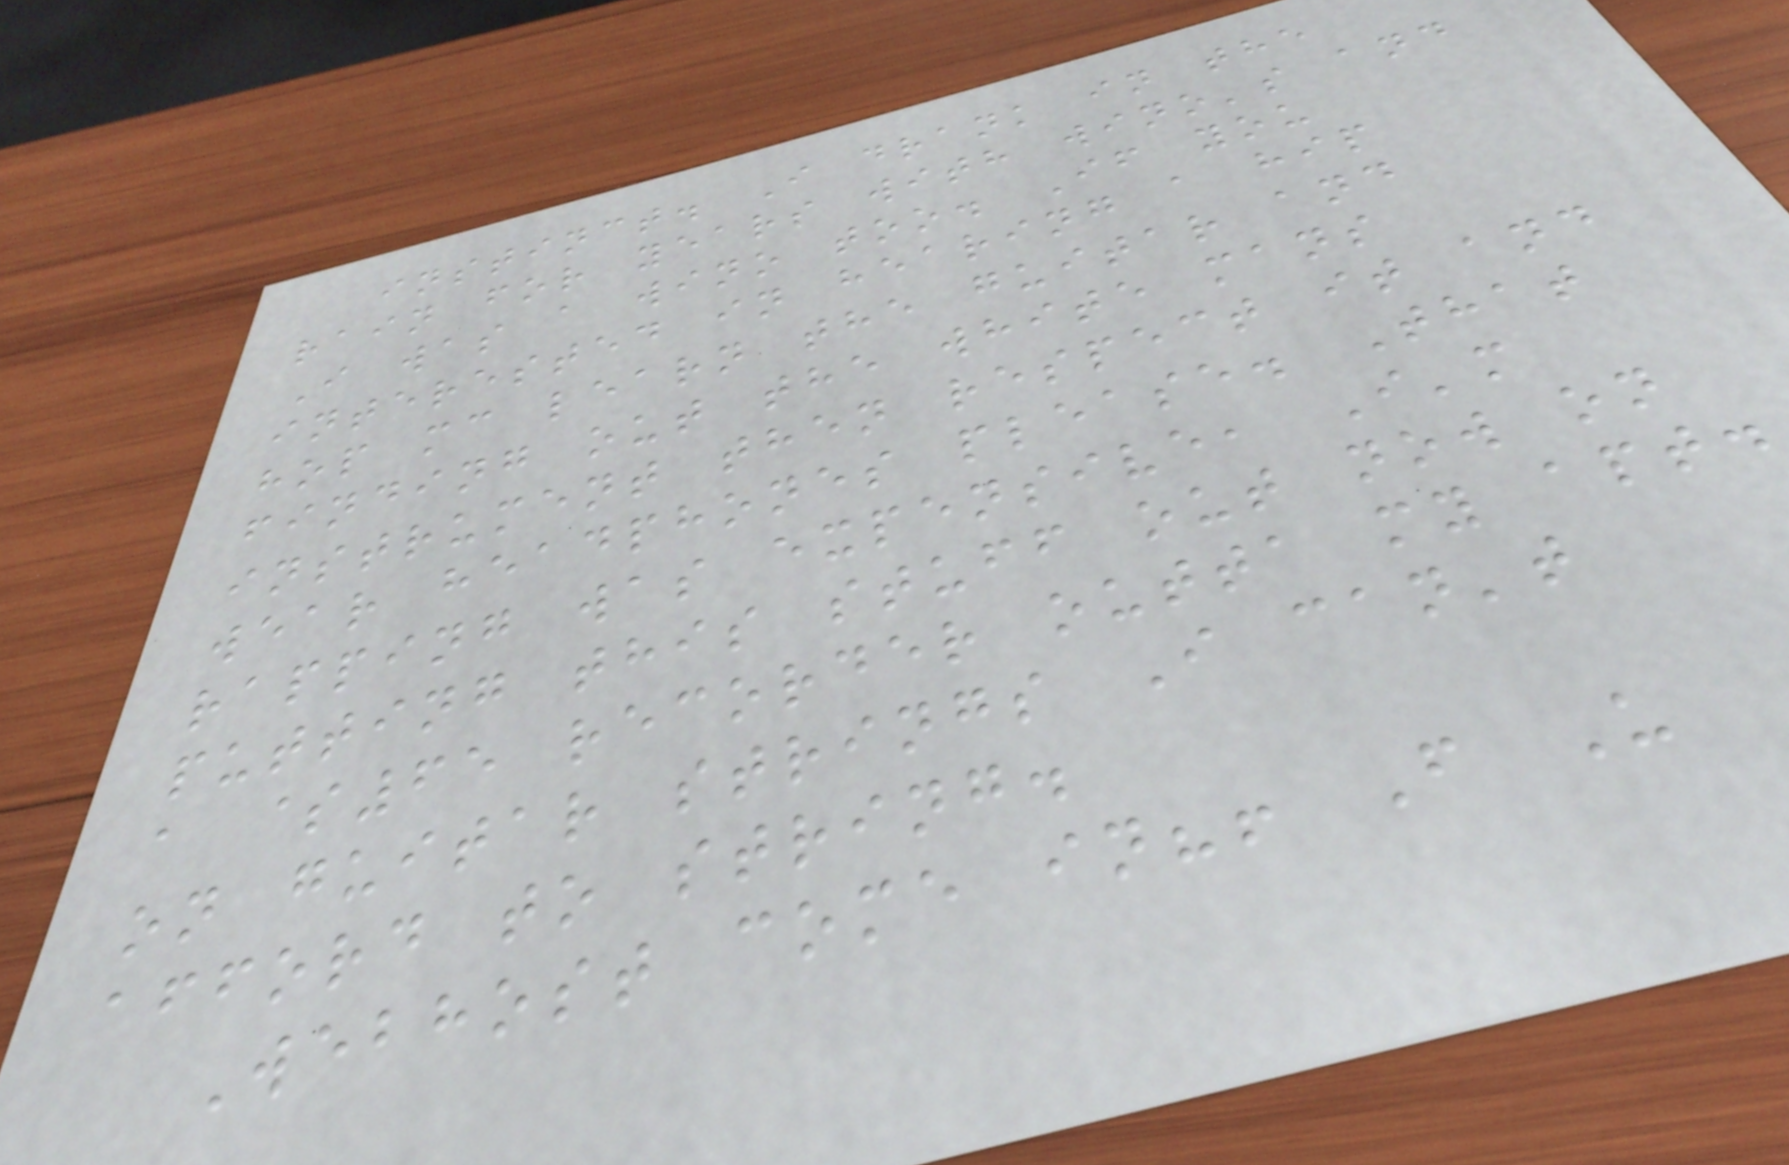instinct. I drank in the
rain for years with wino's and
I was a wino too. If you
interested in hearing a hip
hop mc learn the guitar and
finding out the white mans
instrument then respect it and
wear headphones please. That
rapping was expensive, I'm
putting this stuff out now on
a $65 recorder outta my apt.
on guitar strings I can't
afford to string.
Webhost come in?! F U
